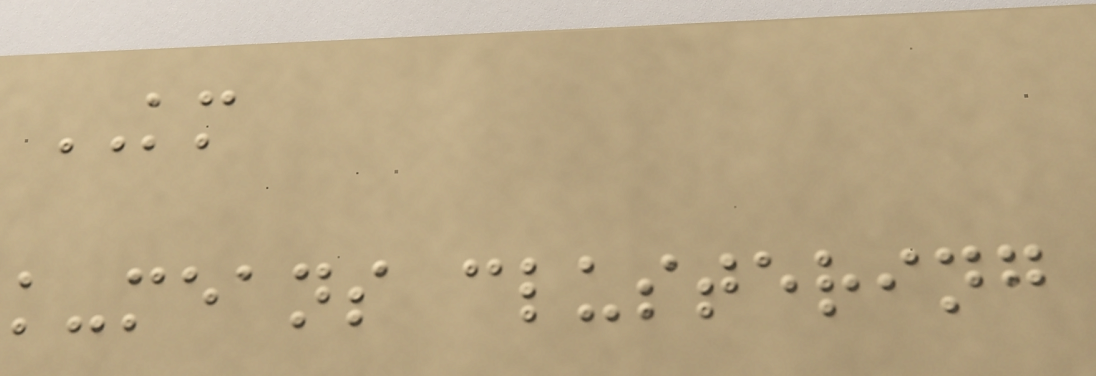KM
k-means clustering
